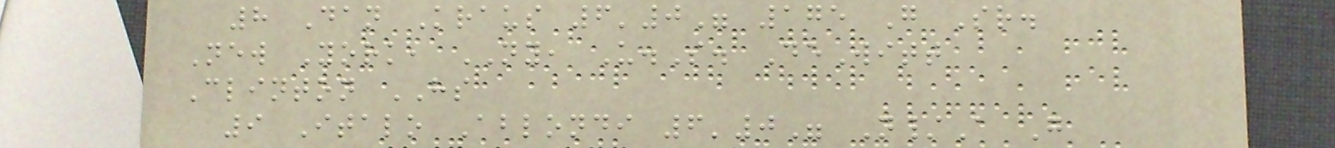8 Dan Kraus 6'0" 175 G Sr.
New York, NY, U.S. DeWitt
Clinton HS
9 Italo Ablondi 6'0" N/A G
